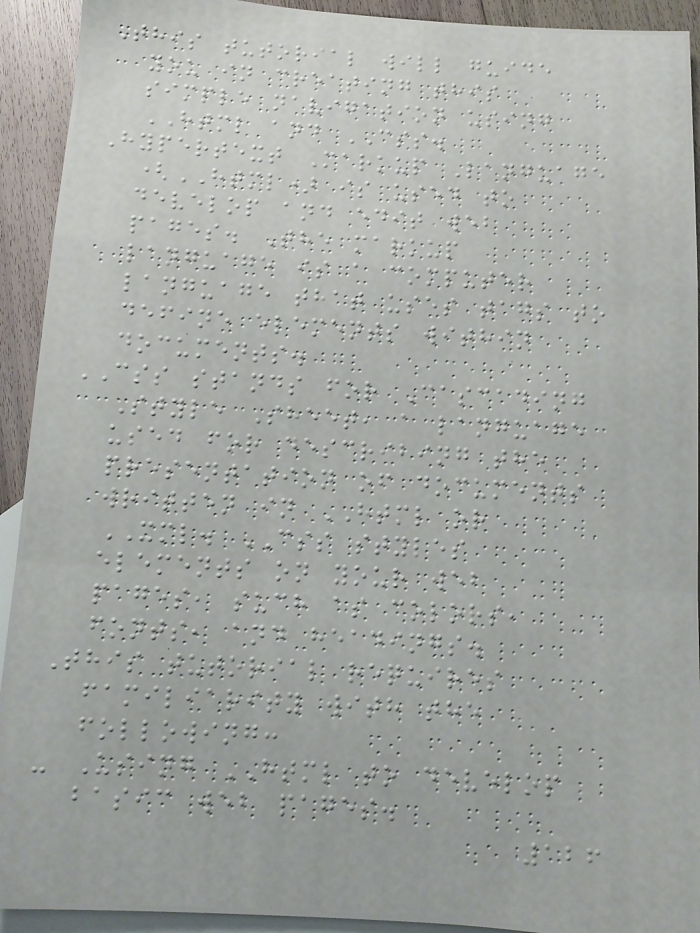This tutorial will guide
you in creating this
simple navigation using
HTML and CSS.
Hypertext Markup Language
(HTML) is used to
develop and edit web
pages. The markup
language is a computer
language that uses tags to
define elements within
documents.
CSS stands for Cascading
Style Sheet, a language
used for describing the
presentation of documents
written in HTML or
XML. CSS styles
elements on your web
pages, such as colors,
fonts, and headings.
This tutorial requires
familiarity with the
following:
- Using HTML to develop
basic web pages.
126
